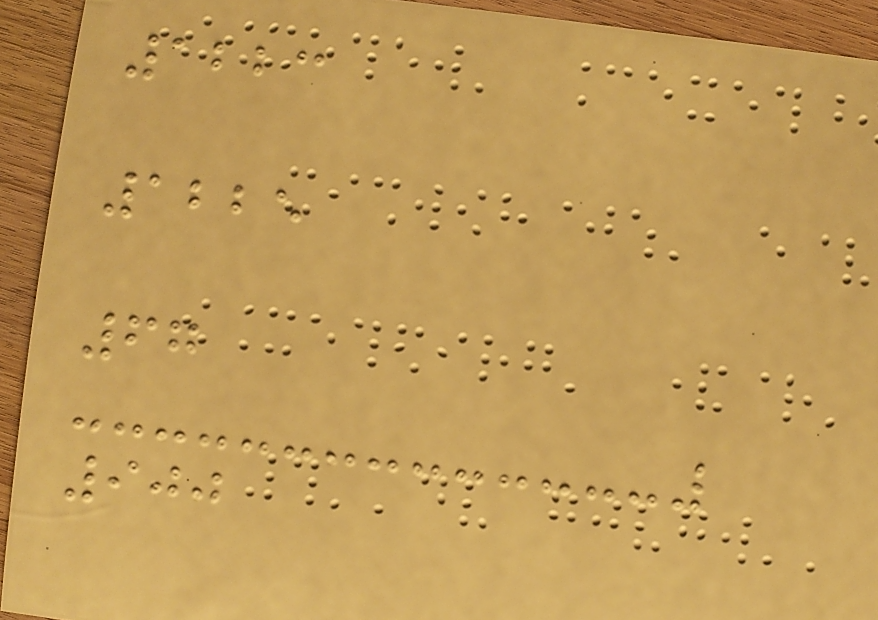1223
1225
67
900
